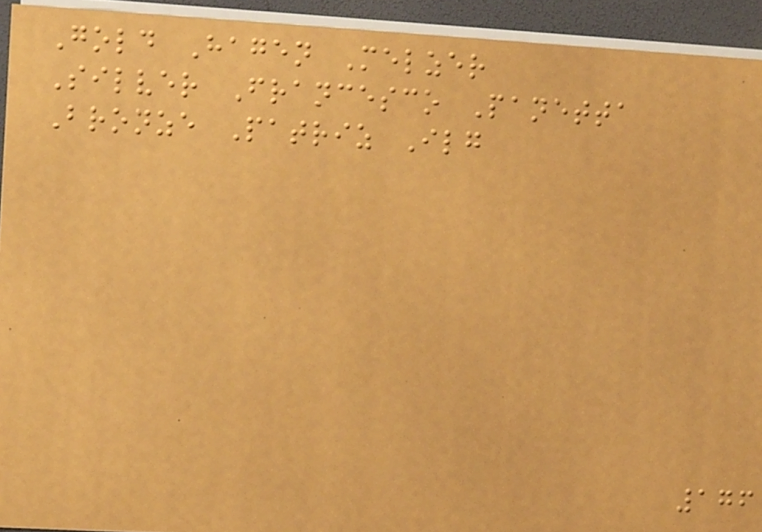Gold Hagen Melzer
Silver Francesco Panetta
Bronze Patriz Ilg
176
